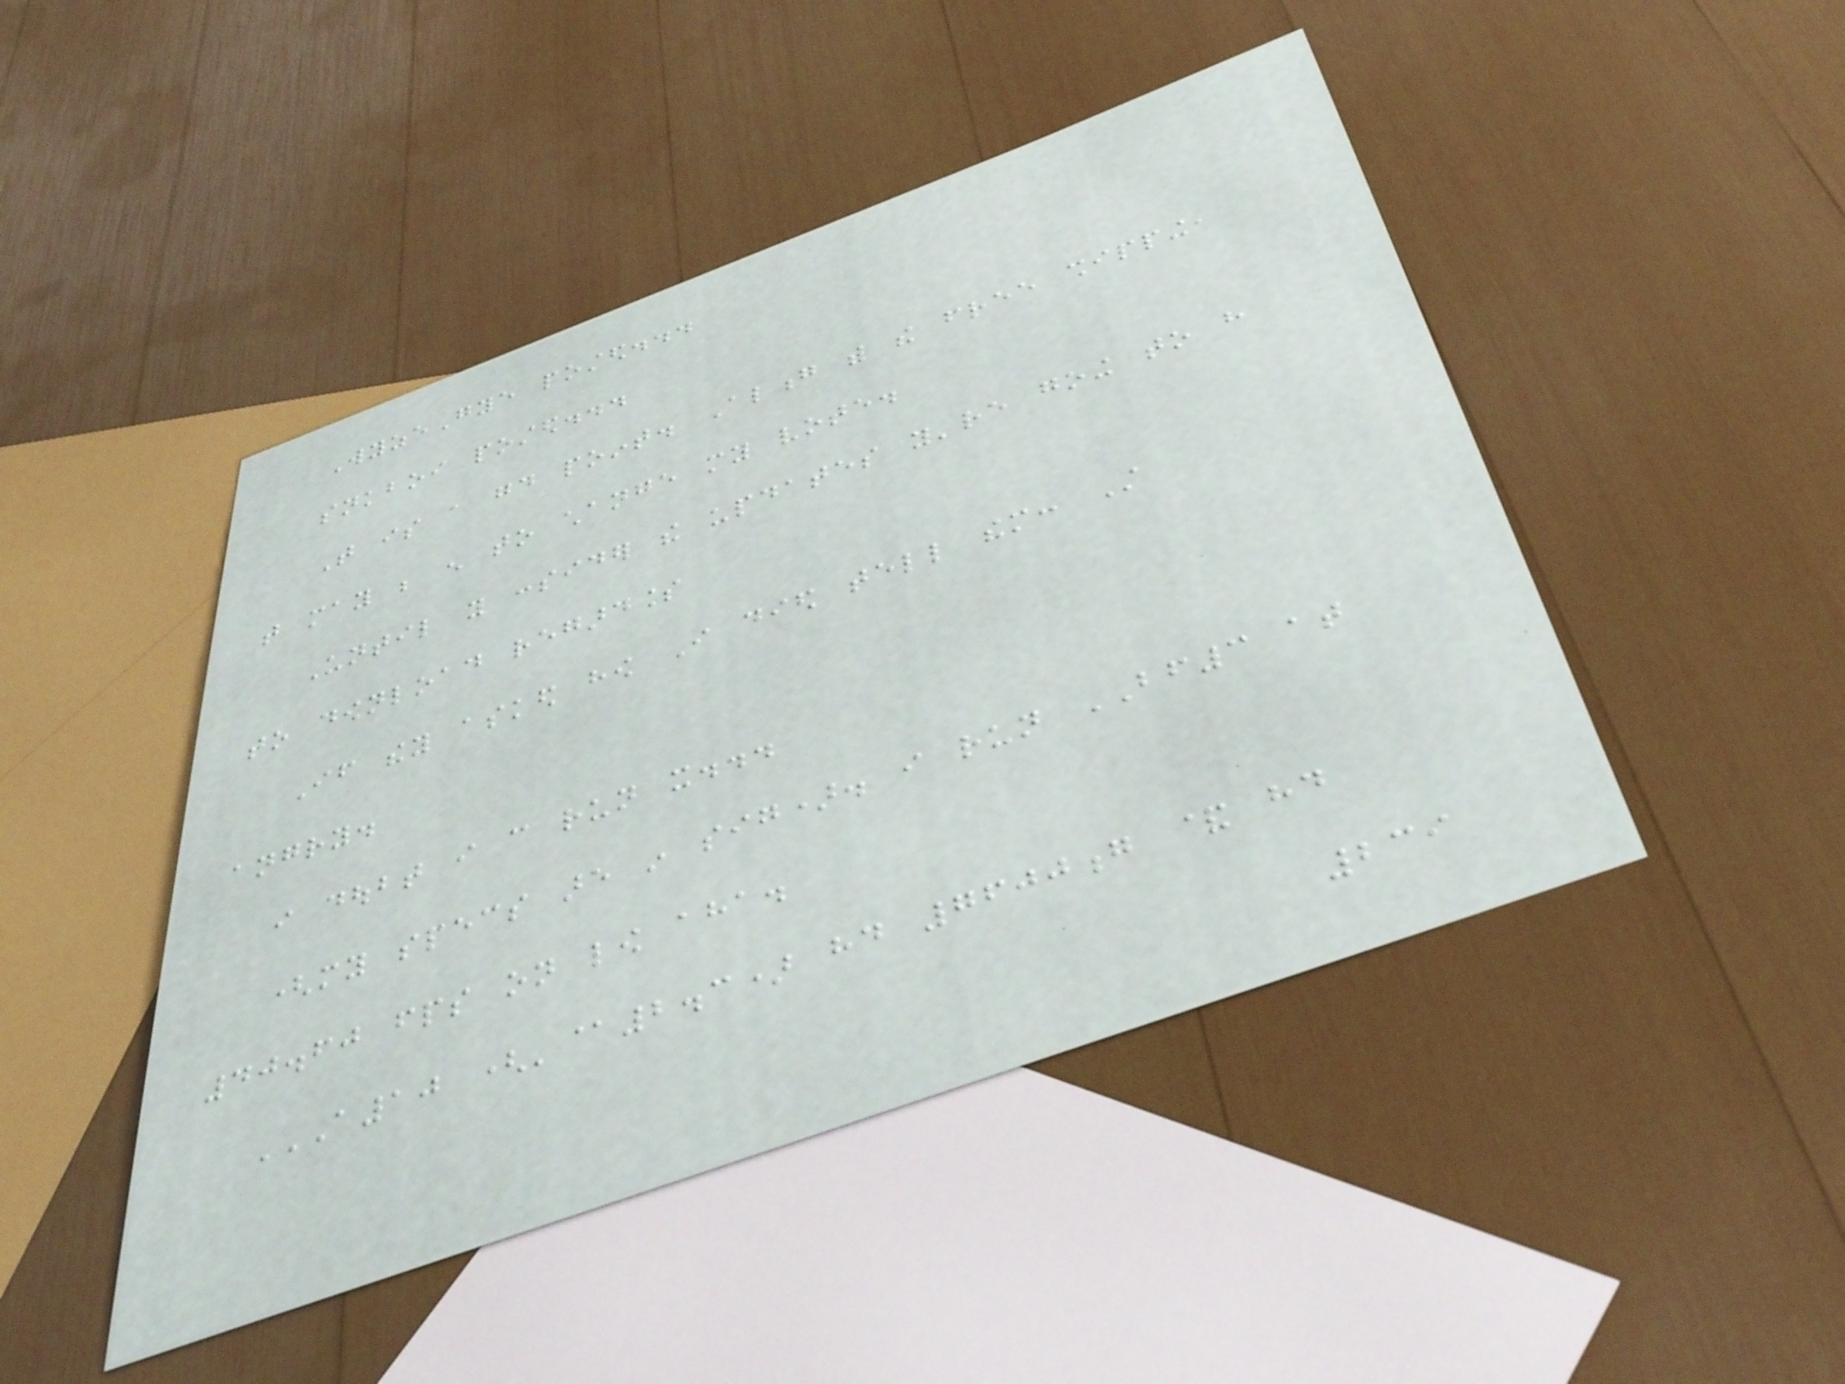WyzeGye posted...
snkboi posted...
That is a good point. Along with the free shipping,
that may be enough to change my vote.
Until you consider the updates you're going to have
to download regardless
If they asked how I died tell them: Still
angry.
i doubt i can run it...
(my specs are in sig). i run BF3 at
40.60 fps on low aha.
A10 ('@2.3) HD 7600G & HD
239
